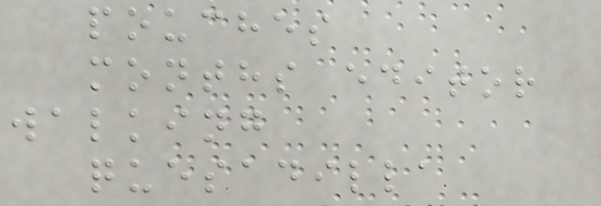pouches
months editor
walking
quesadilla
